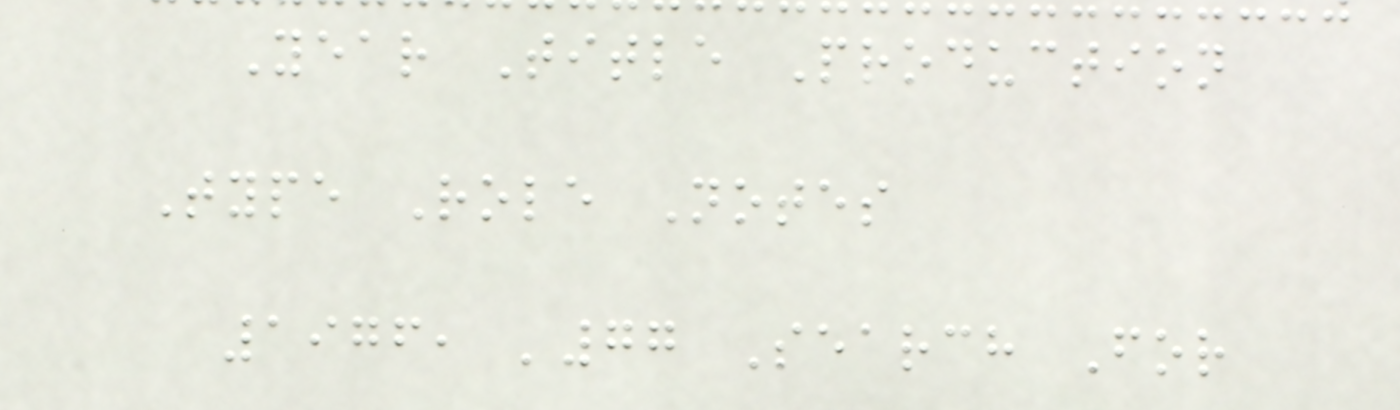Year Title Production
Type Role Notes
1976, '77 Search For
